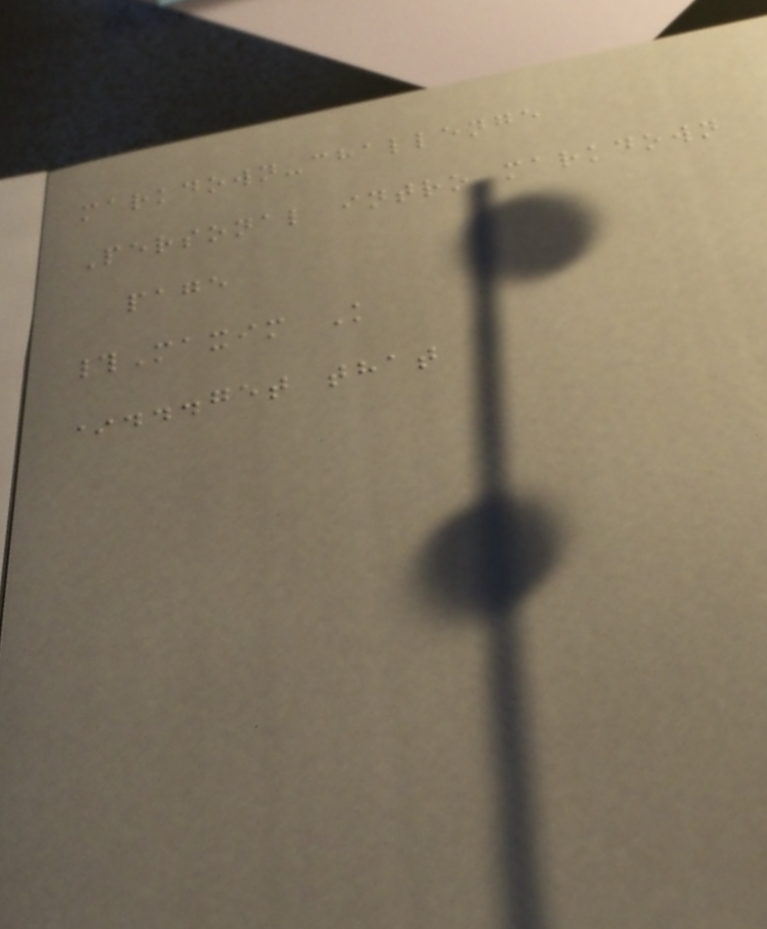markdown-challenge
Personal intro markdown
page
#Maxim K
*...get that
